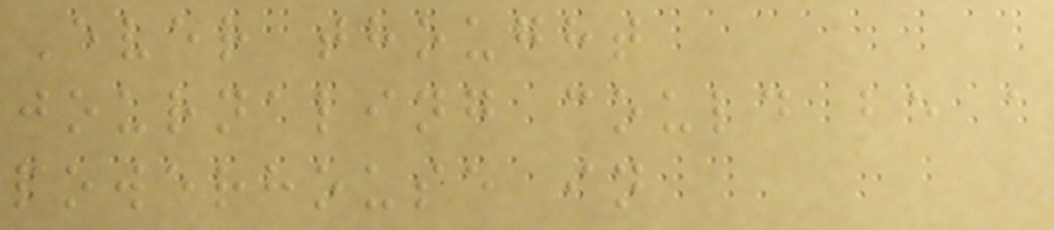Ever thought
journaling could be a
powerhouse in
